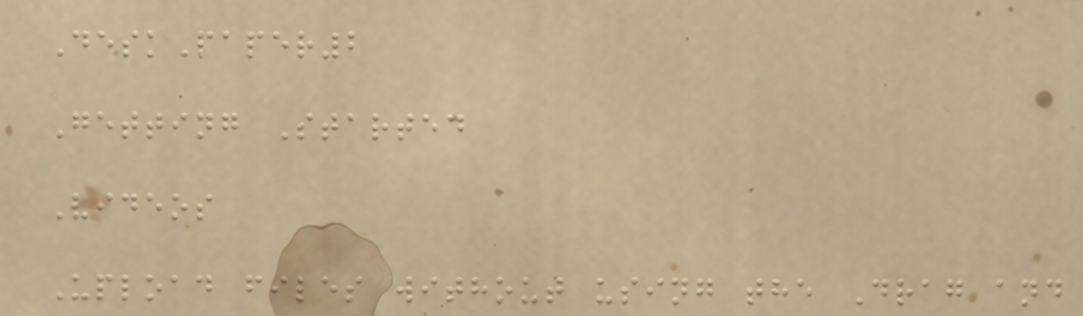DeskPaper2
Getting Started
Videos
Upload files without using the Drag and
